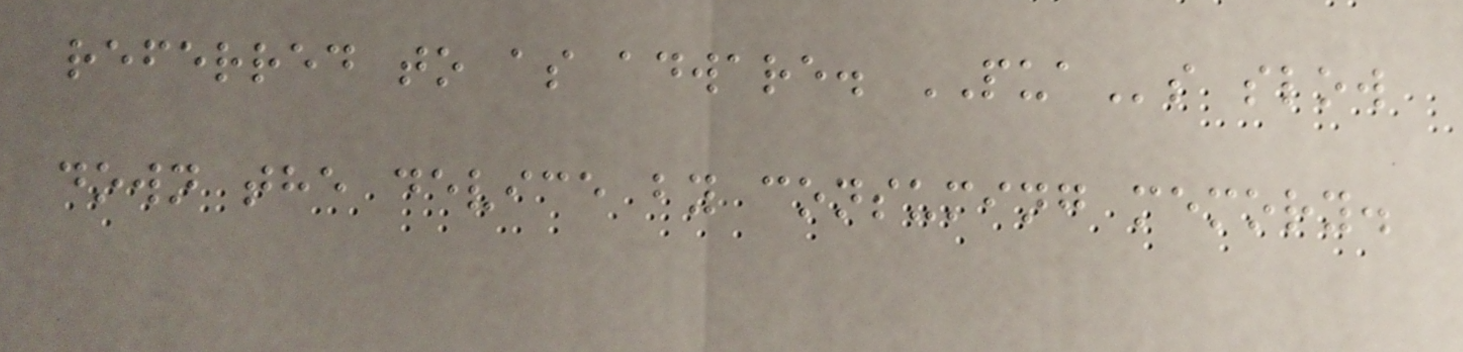referred to as adware. PUAs slow
down the device by consuming memory.
